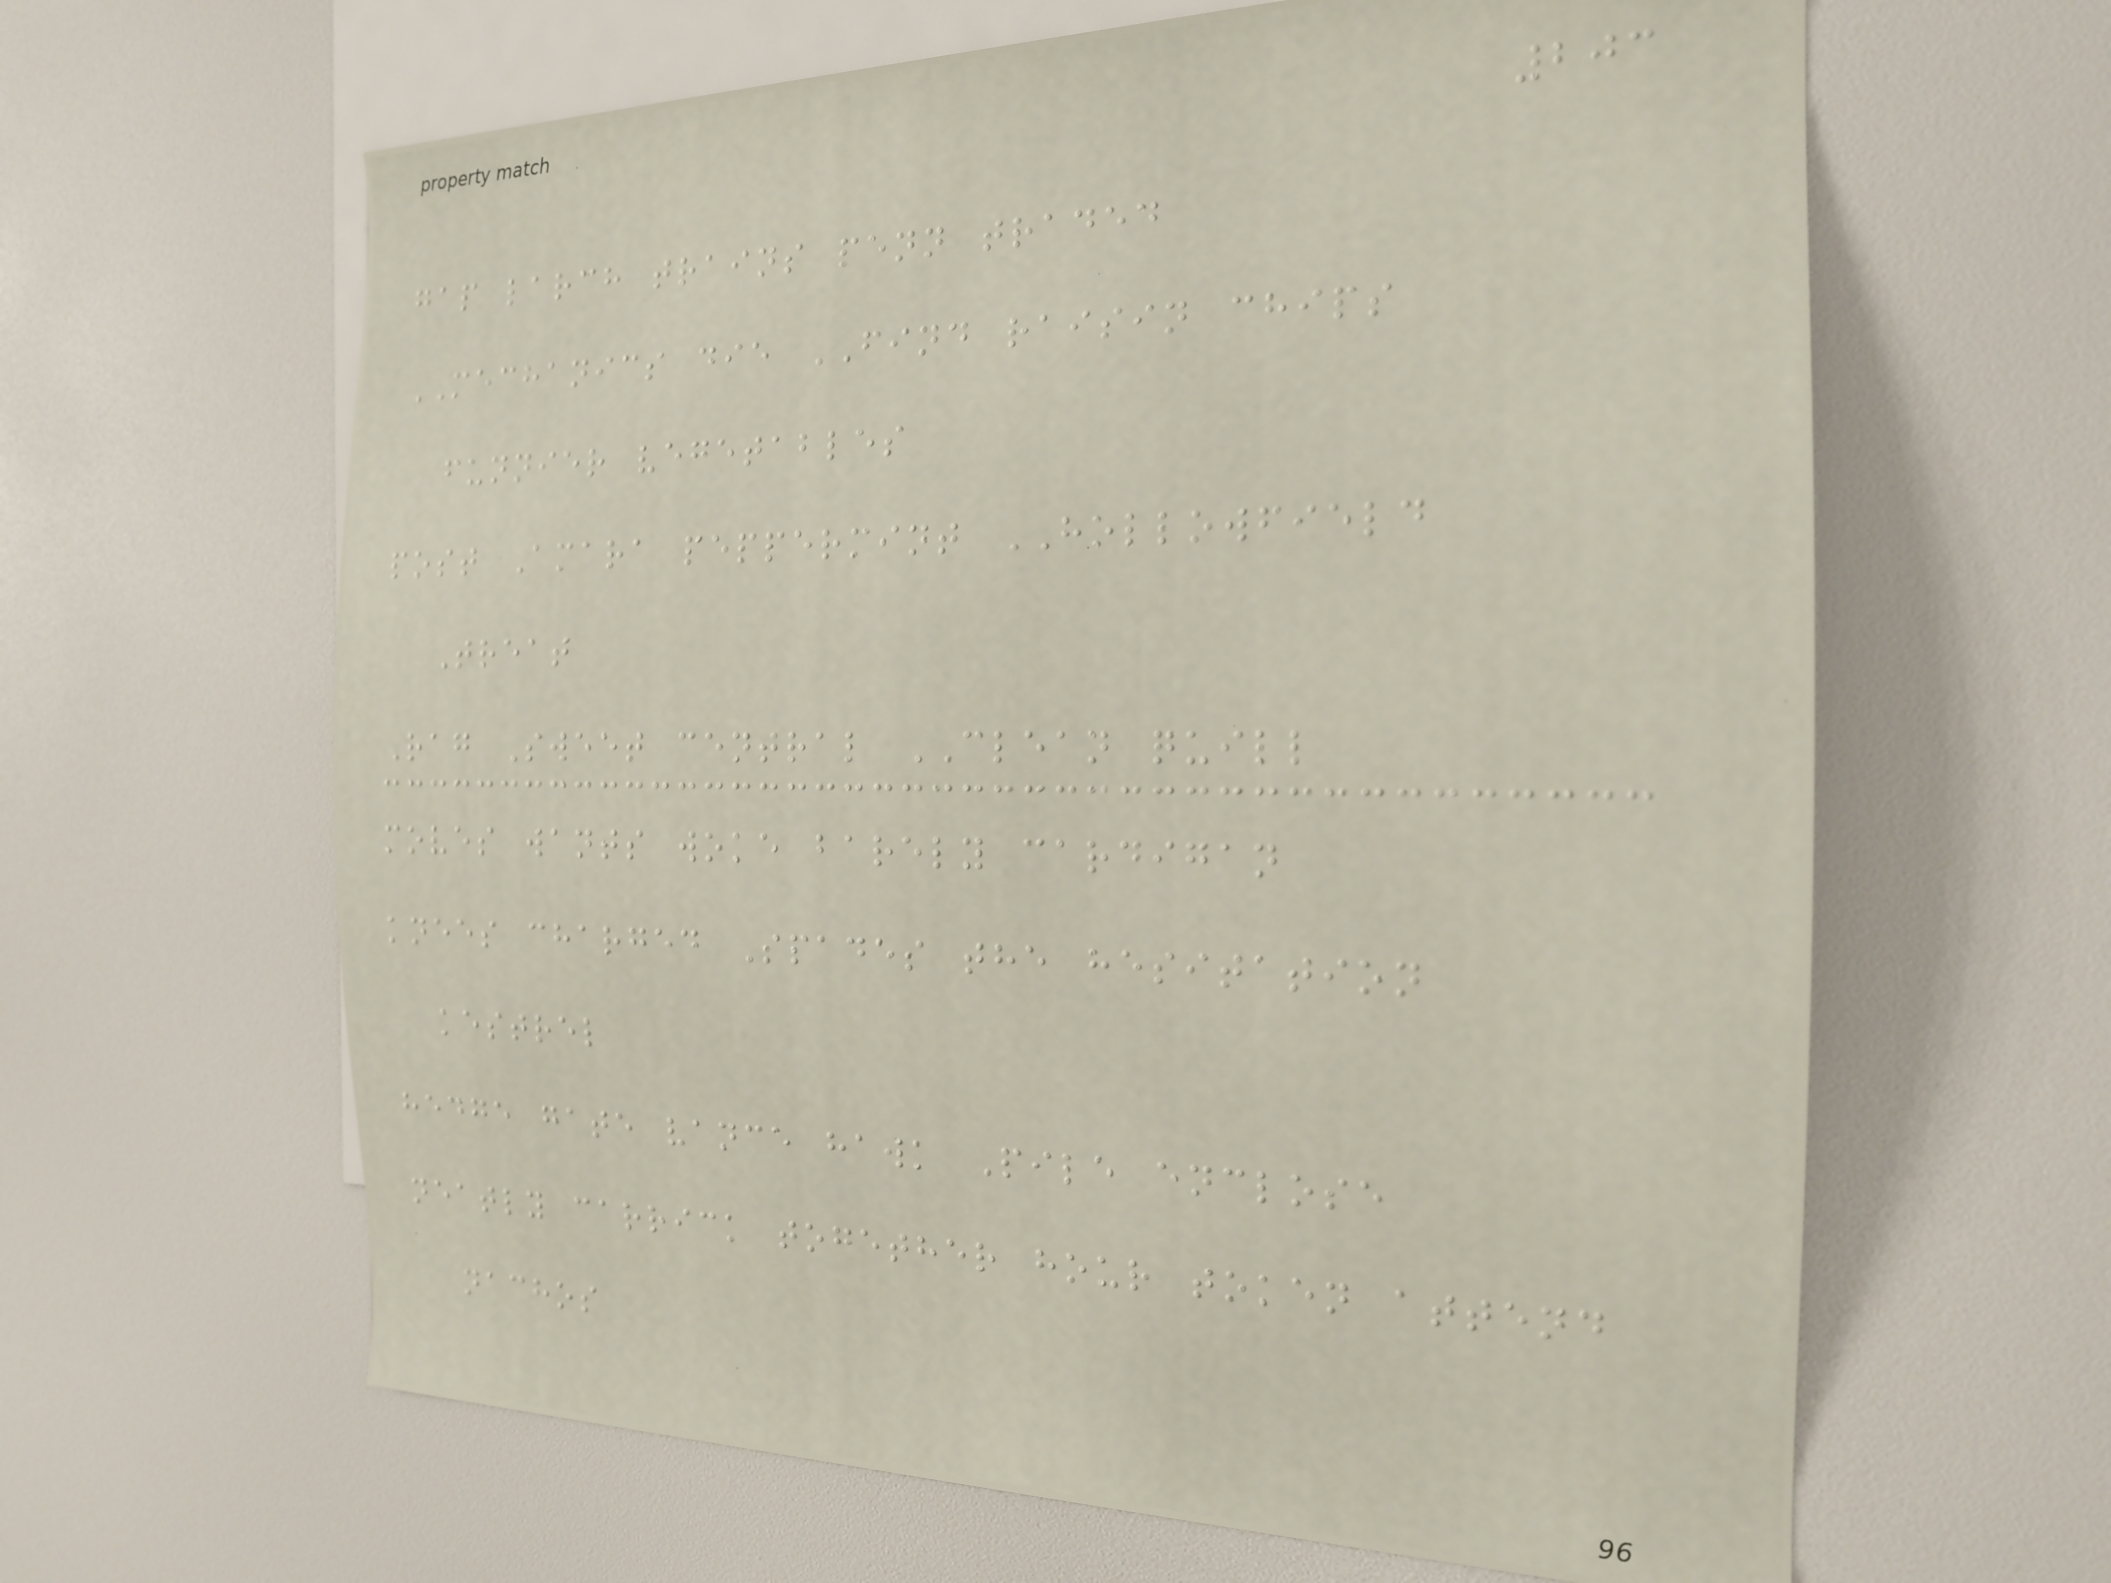203
gap larch trains penn traded
MECHANICS die FIND raisin chips
funnier vegetables
post Amara peppermint HOLLOWFIELD
Treat
Rag Sweet central CLEAN quill
moves wants woke barely cardigan
knees charged Spades the hesitation
kestrel
hedge gate vance hawk Pile enclose
neatly carrick together hour token attend
nachos
